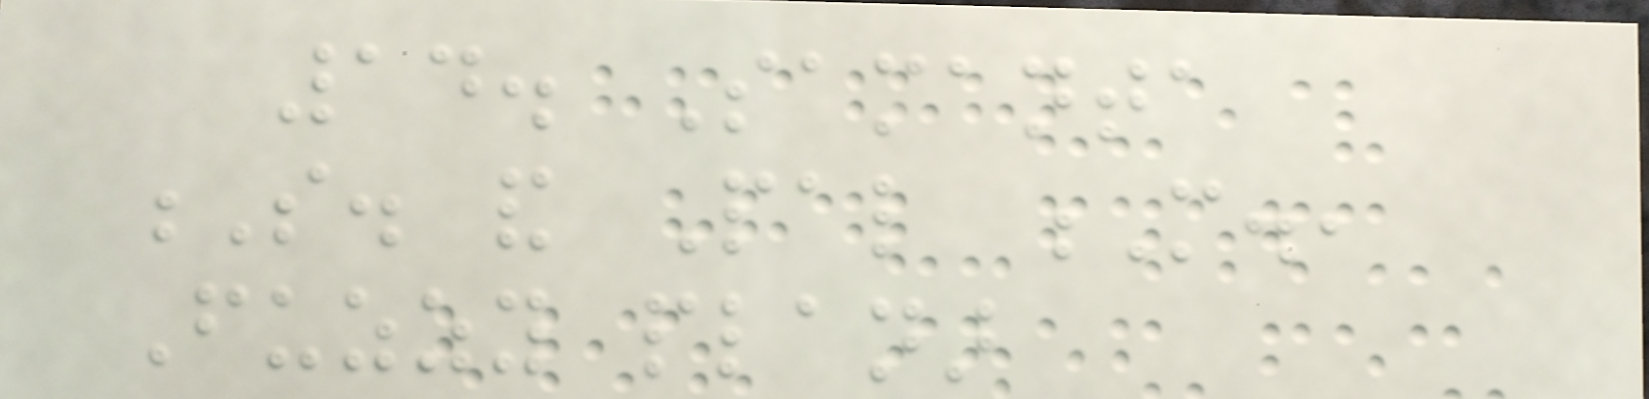14. Samanta
S. and Pal M.,
Fuzzy planar
